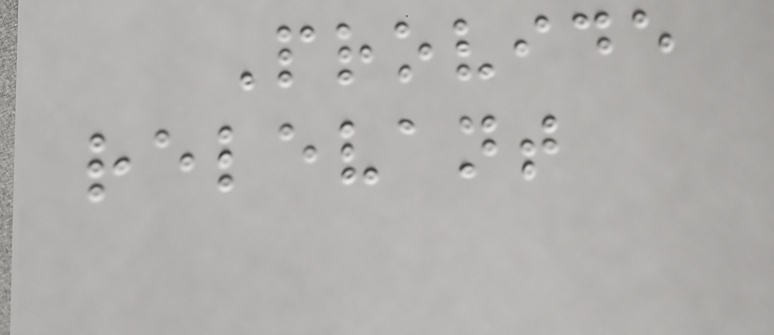Provide
relevant
